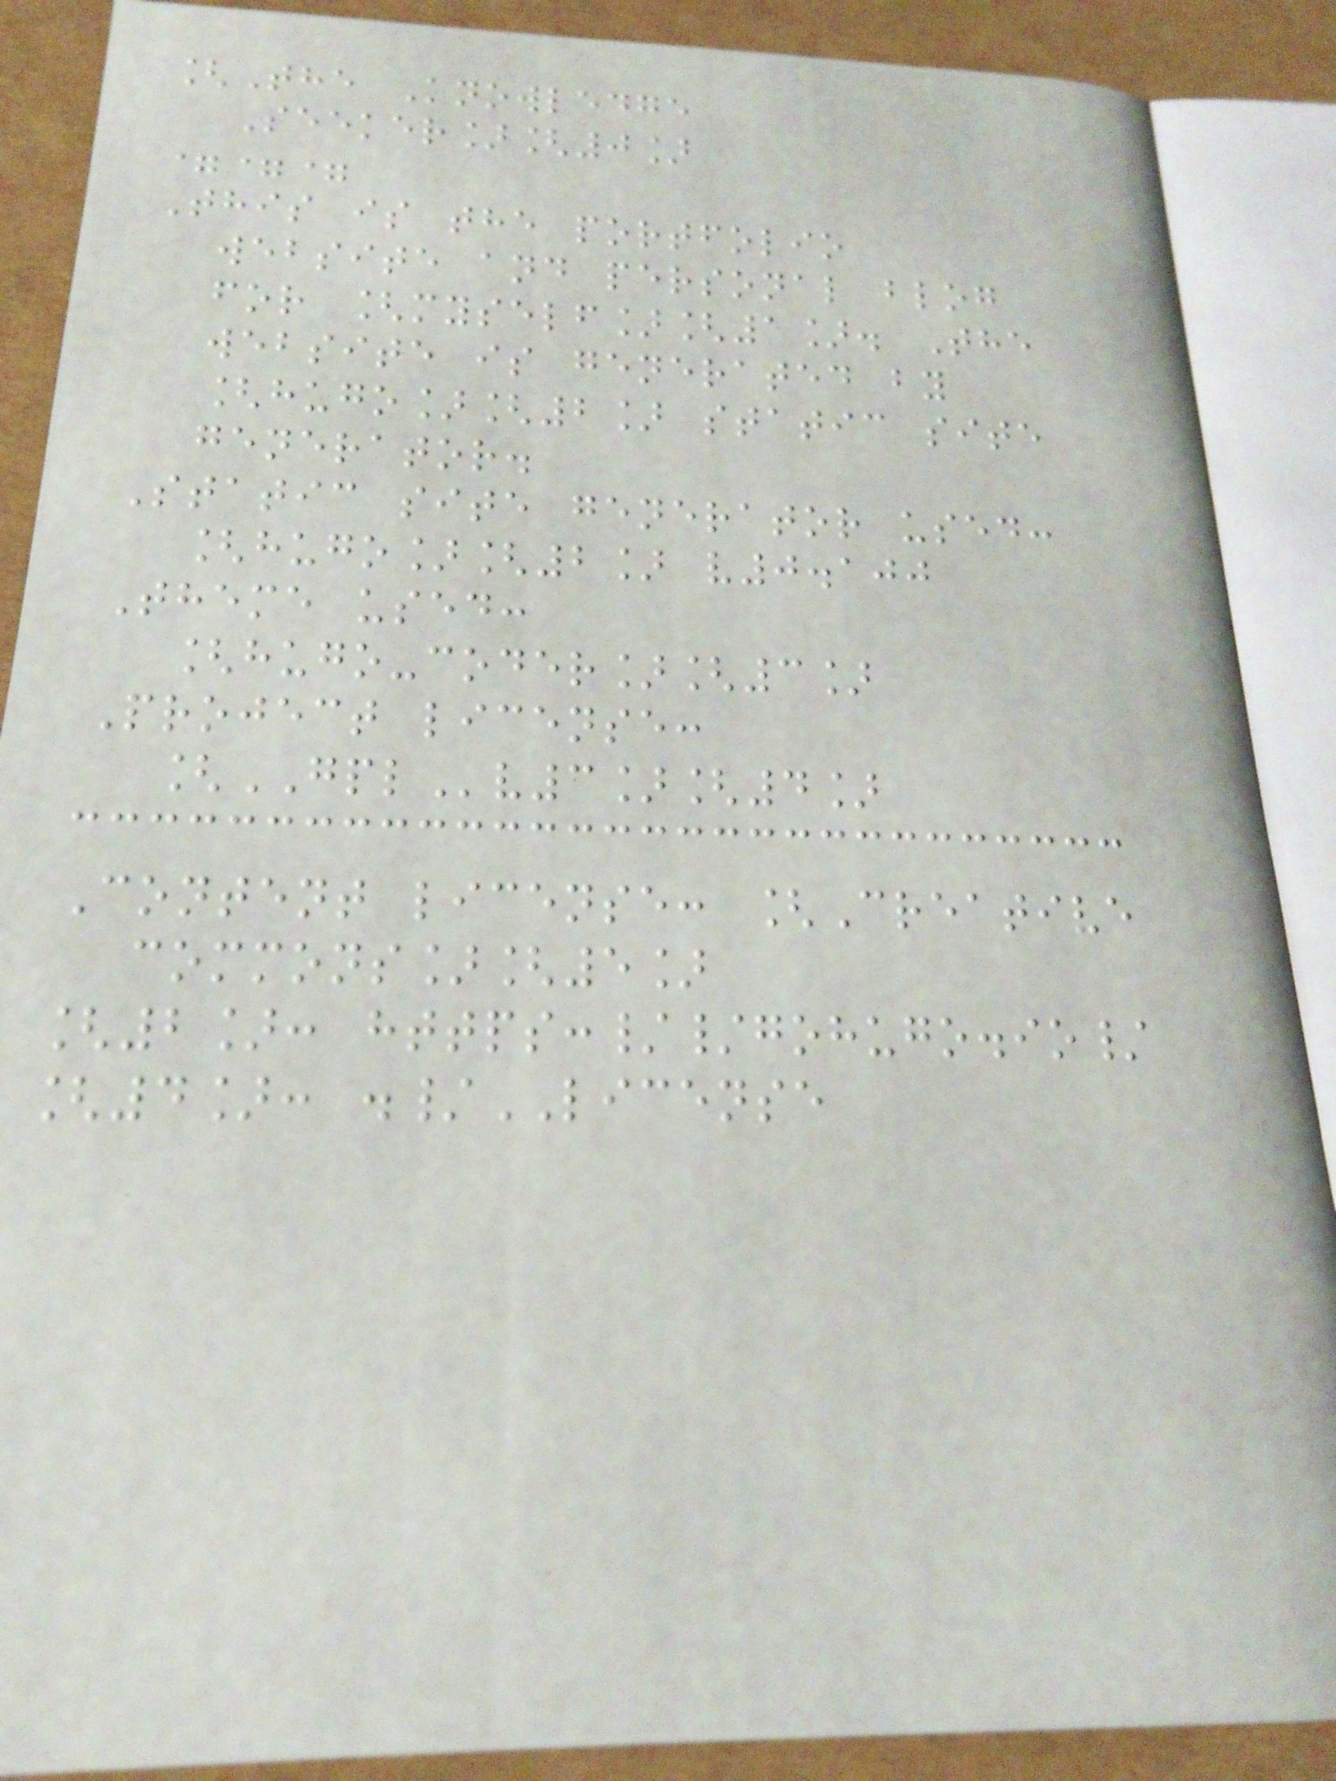[The Knowledge
Seeker][0]
===
This is the portfolio
website and personal blog
for [myself][1]. The
website is generated by
[hugo][2] static site
generator.
Static site generator used:
[hugo][2] v0.100
Theme used:
[hugo-coder][3]
Project license:
[GPLv3][4]
Content license: [Creative
commons][5]
[2]: https://gohugo.io/
[4]: ./LICENSE
